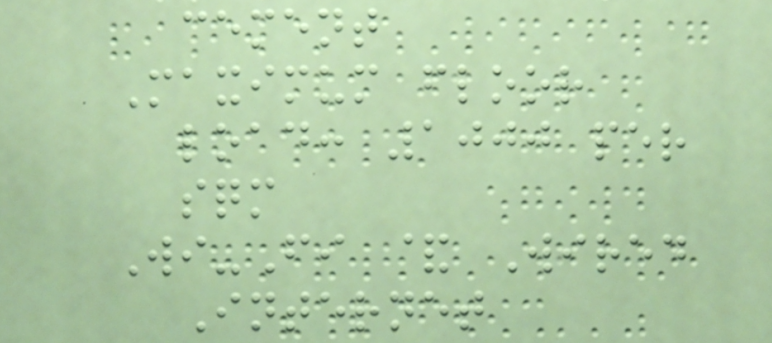cement
Maximum floor
load: 1000 per
sqm
Wi-Fi & Wired
Internet
